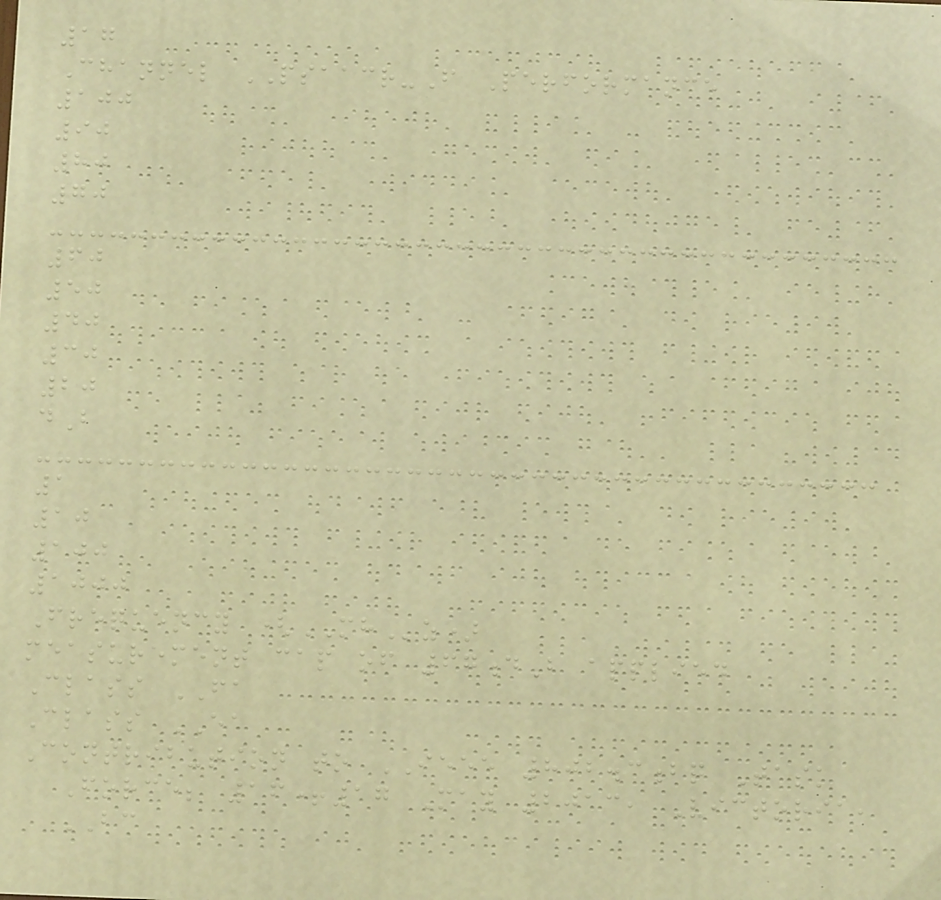17
Channel PSAACR-F Performance
100
90
80
70
60
50
40
30
20
dB
1
10
100
1000
Frequency (MHz)
measurement cap of 67dB applied
Class FA
Class EA
Contribution to IEEE 802.3bq Task
Force; 16+17 May 2013, Victoria,
BC
